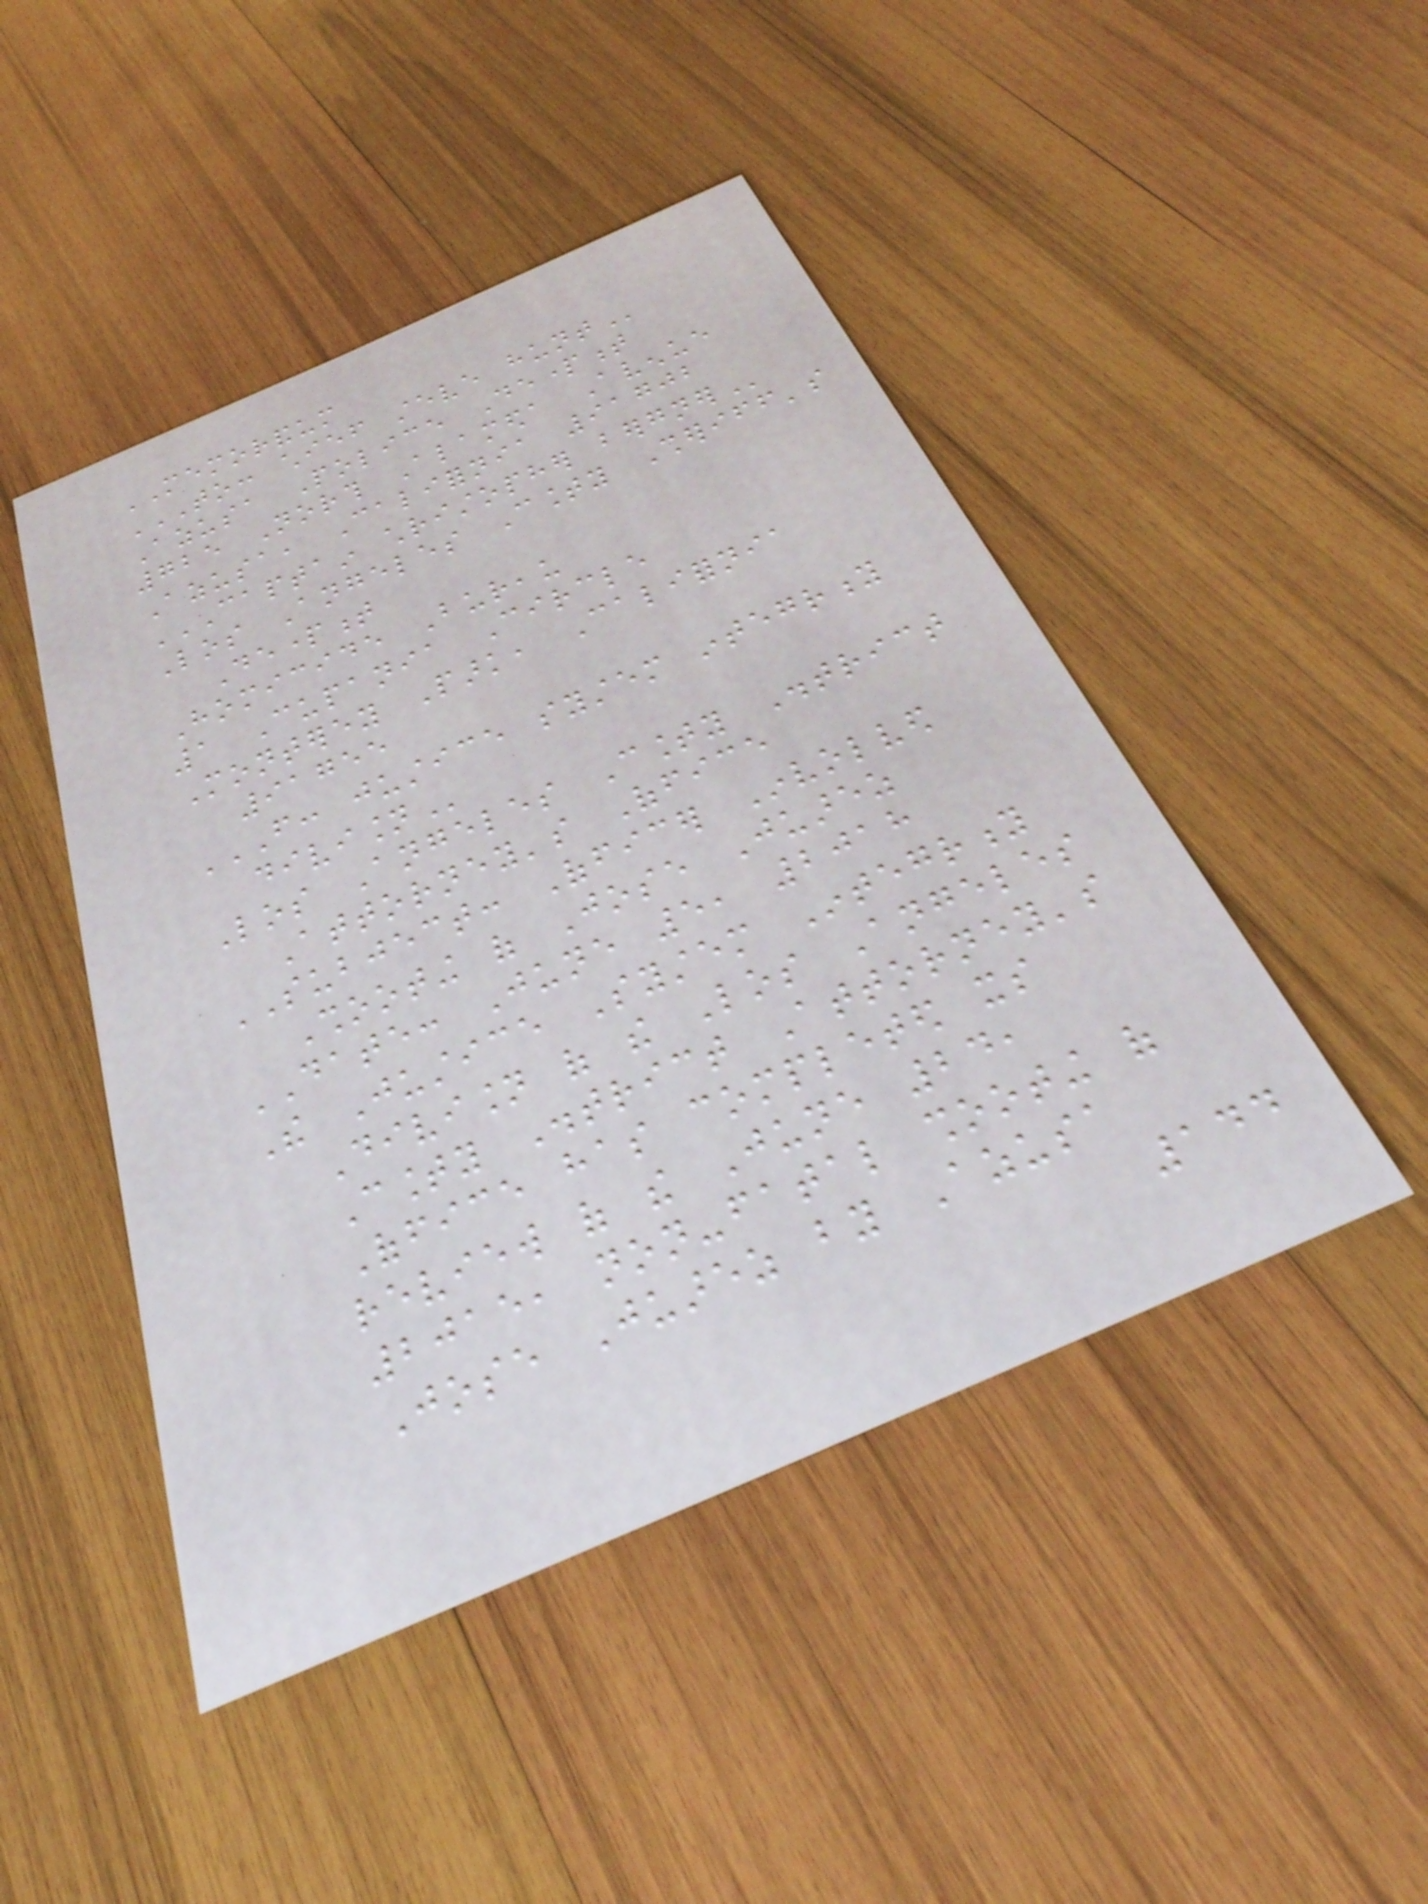MEMORANDUM
TO: CHIEF STEVE HUNT
Azusa Police Department
725 North Alameda Avenue
Azusa, California 91702
CAPTAIN CHRISTOPHER BERGNER
Los Angeles County Sheriff's
Department
Homicide Bureau
1 Cupania Circle
Monterey Park, California
91755
FROM: JUSTICE SYSTEM INTEGRITY
DIVISION
Los Angeles County District
Attorney's Office
SUBJECT: Officer Involved
Shooting of Jose Juarez
DATE: June 5, 2018
The Justice System Integrity
Division of the Los Angeles
County District Attorney's
Office has completed its
review of the June 24,
2015, non-fatal shooting of
Jose Juarez by Azusa
144
